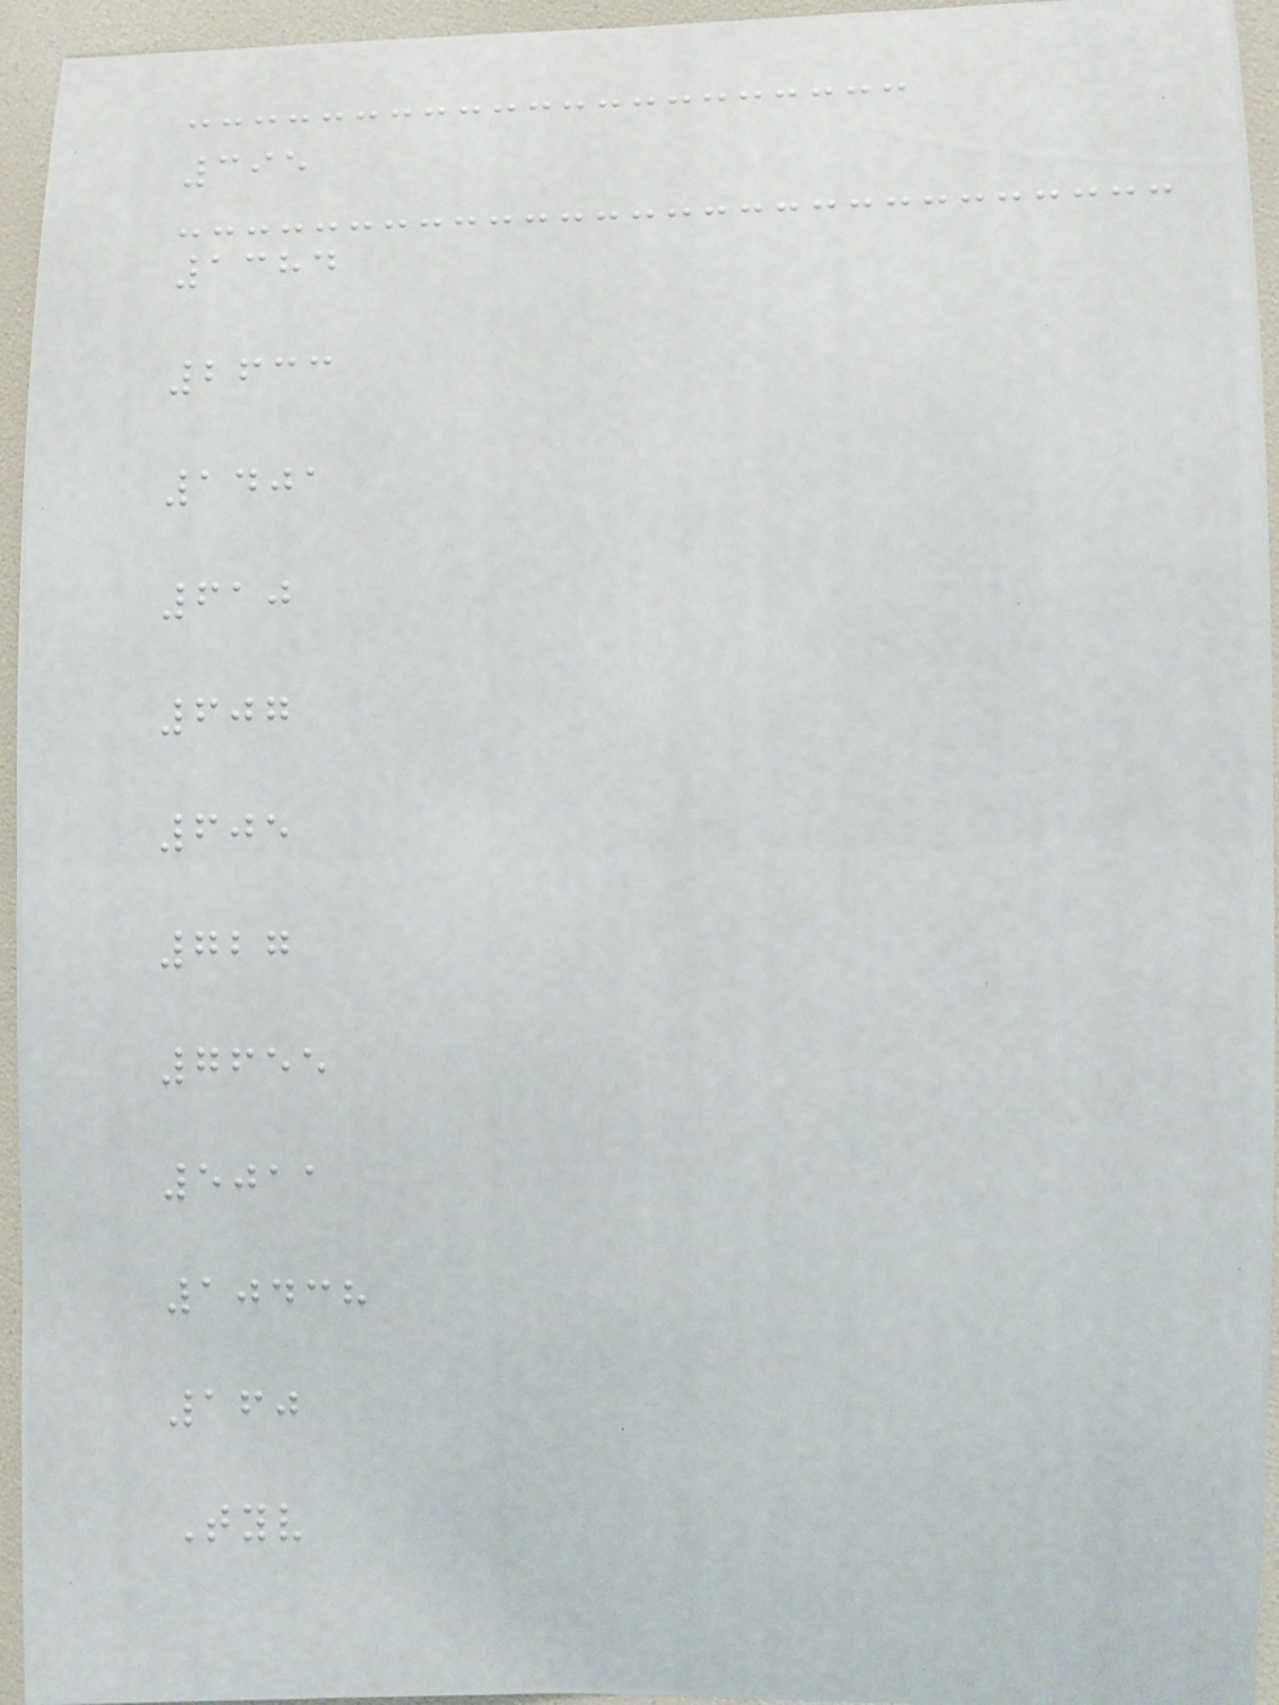395
1384
2633
1401
610
607
605
727
7655
5011
10438
160
Tyv
